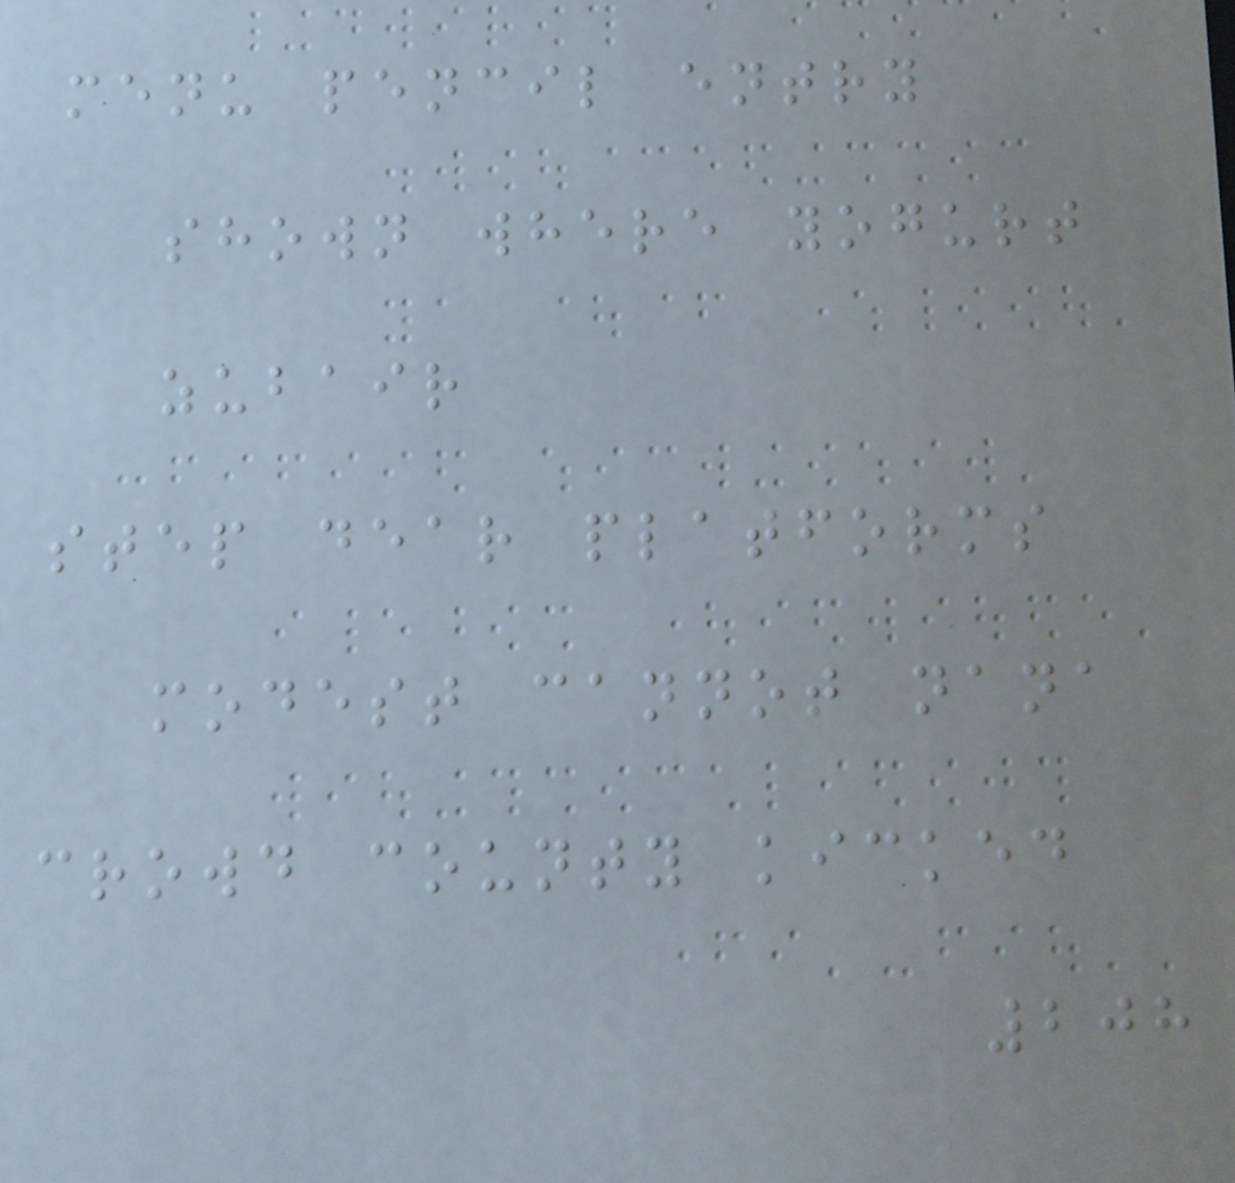menu pencil entry
shown where yogurt
zubair
step dear platforms
modest cannot nana
crowd county kicked
208
